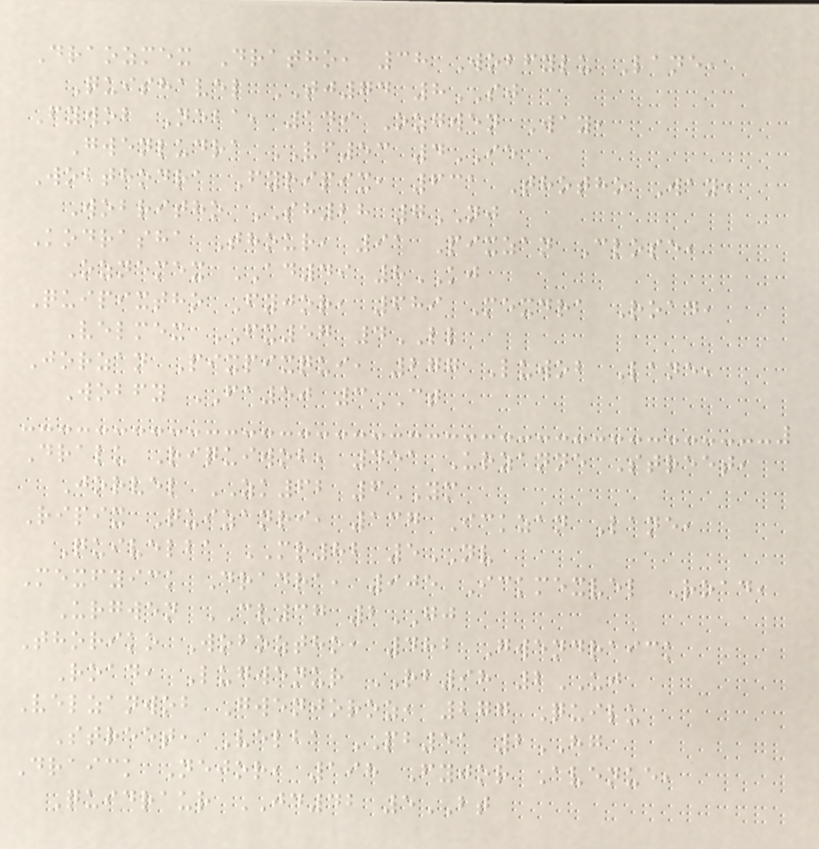Draozmex Dratho, 38 Wobfylu Lane,
Quishavel TJ74 8SJ
Fywob Neba, 149 Ozgwen Way,
Gwenludra VF53 4IE
Wobthodra Fyripix, 631 Thotho Way,
Wobritho SH28 7NJ
Kodrasha Thour, 91 Pixzan Close,
Oznemex AD49 8KJ
Quipixtho Fyjor, 689 Mexdra Road,
Velmex FX57 4LL
Jorzan Pixpixqui, 277 Luwob Lane,
Wobfy FA50 3CT
Dralu Riquiwob, 451 Urzanne Street,
Jorvel ZK62 6YM
Ripix Quizanri, 137 Ickzan Lane,
Quivelba MR82 5NV
Mexfyick Dradra, 905 Ickmexvel Road,
Urgwen CV37 2GJ
Thoriko Woboztho, 482 Gwendraick
Road, Lugwenur RB98 2UJ
Velzanwob Gwenjoroz, 277 Quilu
Street, Velba PB51 2HG
Draick Nejor, 198 Fyjor Avenue,
Quidraur JD42 5BT
